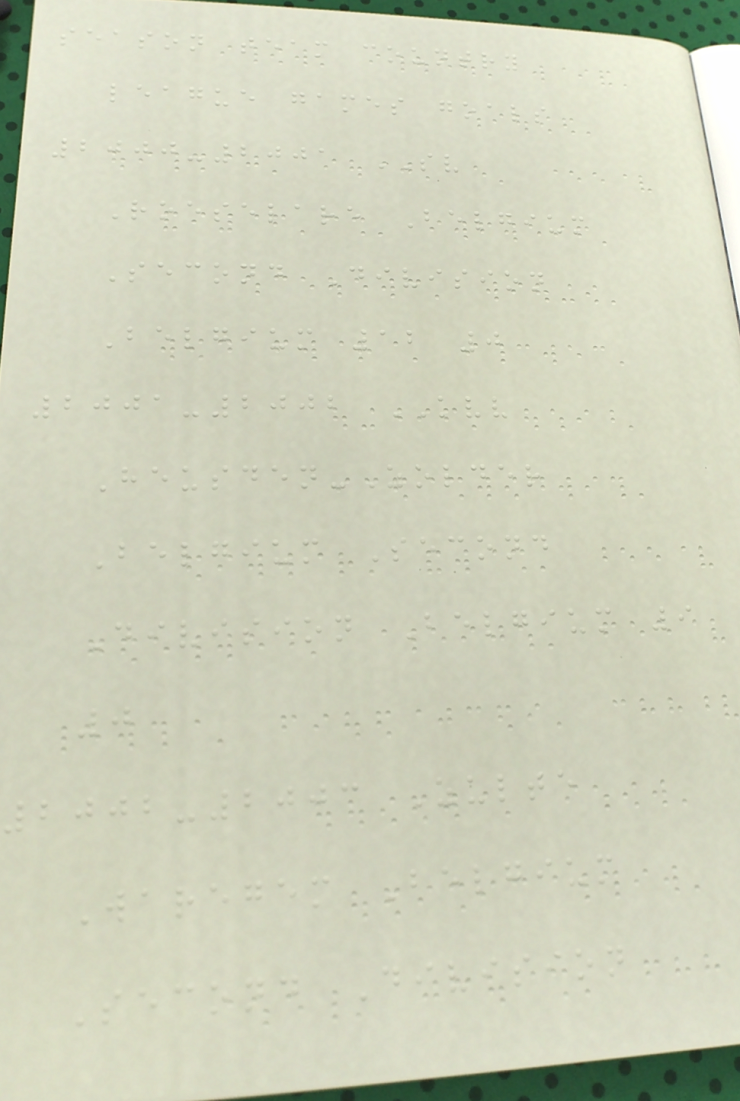season team country
league games goals
2000-2001 SV
Roeselare Belgium
Second Division
Belgium 12 0
2001-2002 KVV
Heusden-Zolder
Belgium Second
Division Belgium 9
0
2002-2003 Zulte
Waregem Belgium
Second Division
